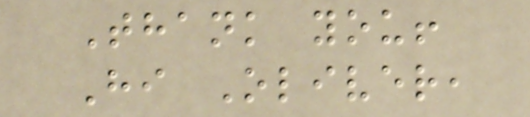Thank you!
Hi Oliver,
